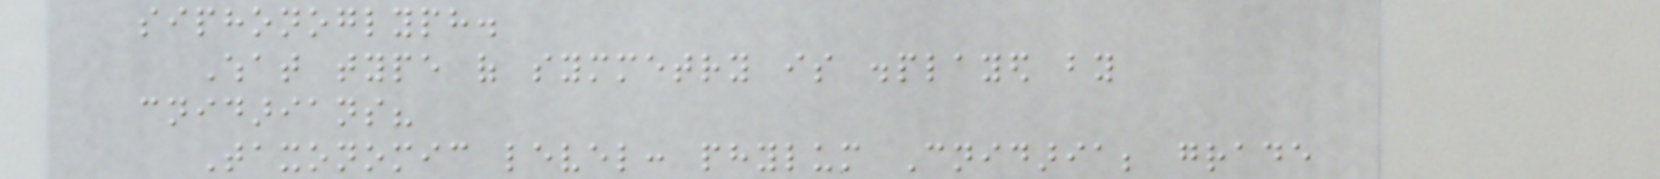siphonoglyph.
What type of symmetry is displayed by
cnidarians?
Taxonomic level: phylum Cnidaria; grade
